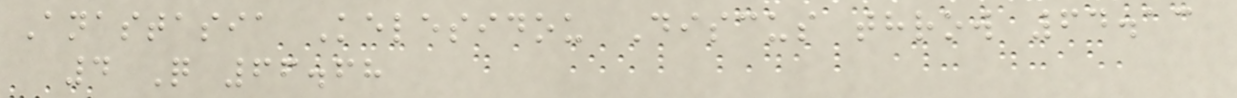Anastasia Kelesidou Discus throw 64.13
4 Q 66.68
